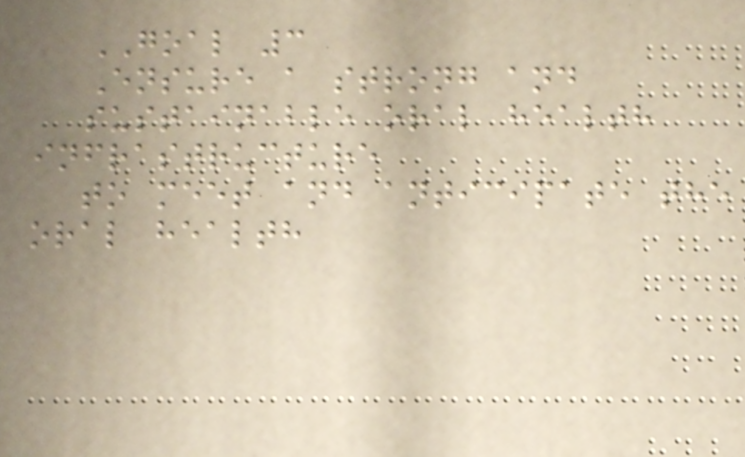GOAL 3
Ensure a strong and
sustainable oral health
infrastructure
to meet and anticipate the
oral health
